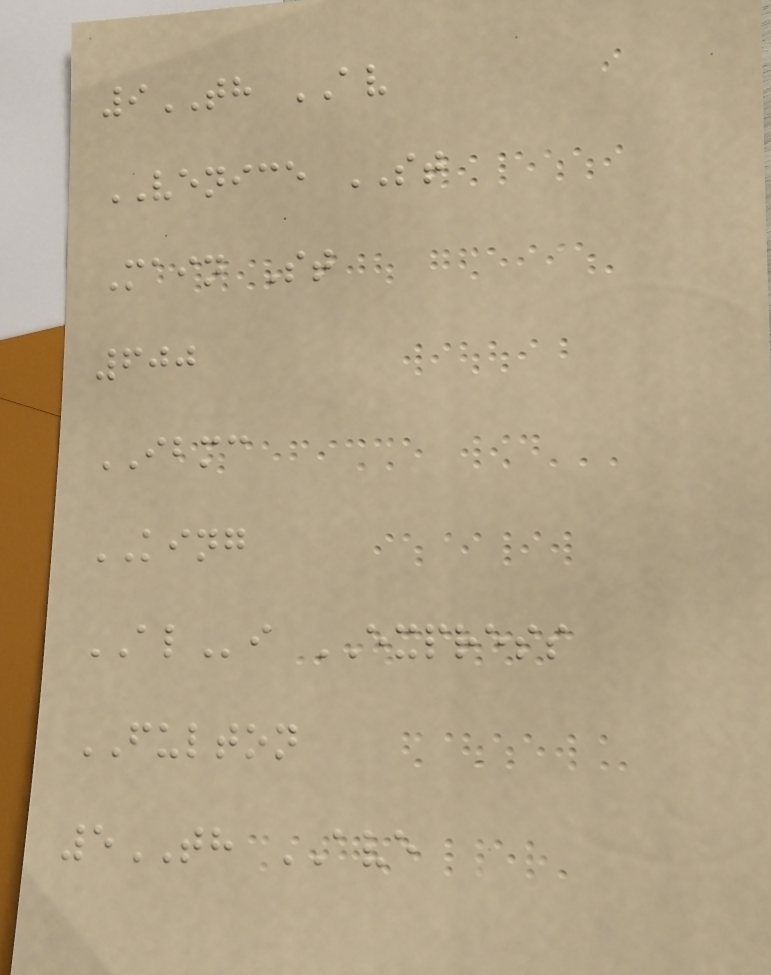9TH AV
VENICE ST
Main St
600
IBMC
KING
ALi EXPRESS
FULTON
5TH AVE
